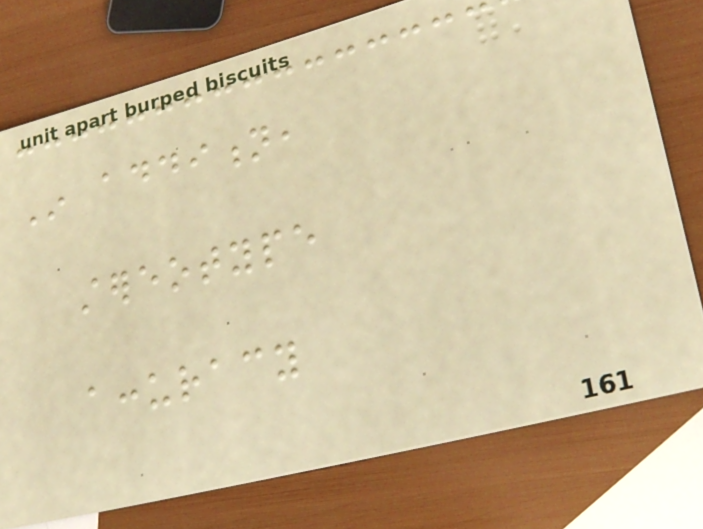In addition,
stereotype
accuracy
